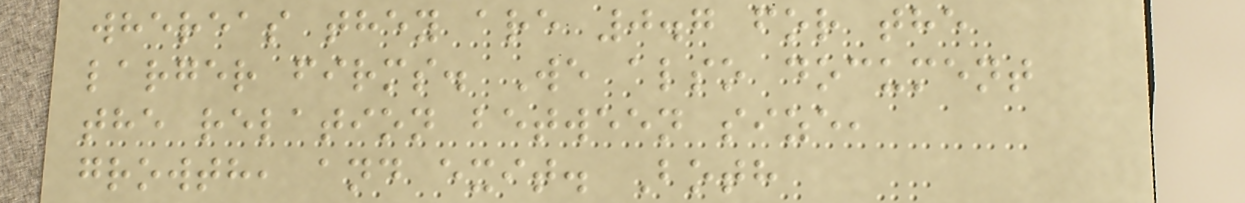whereas they are 0.7 for the
larger firms. We also document
the relation between size,
growth, and exit. Both
